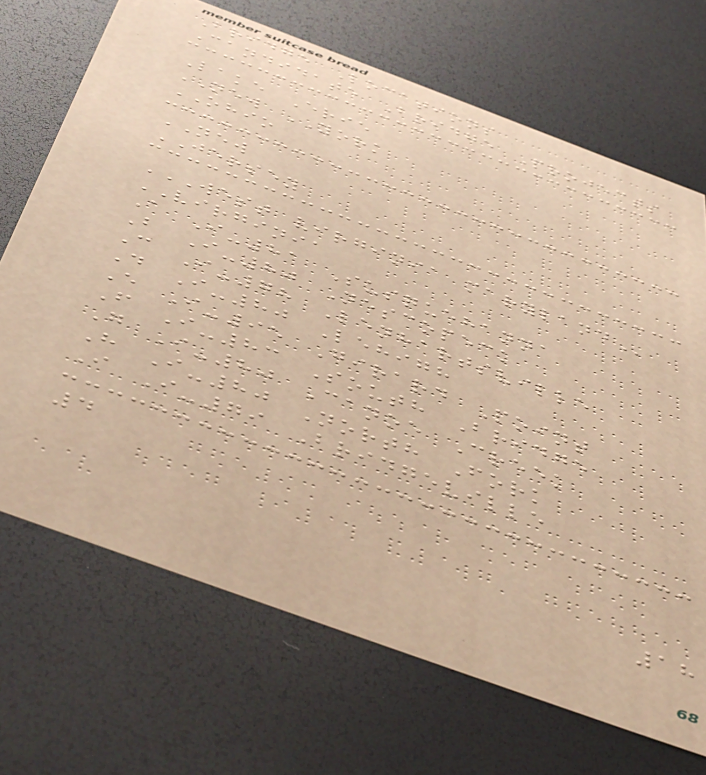Bridge Locations
Candidate Bridge Projects
Lake Erie
NEW YORK
OHIO
NEW
JERSEY
WEST VIRGINIA MARYLAND
VIRGINIA
A I-81 Susquehanna
B I-80 Nescopeck
C I-78 Lenhartsville
D I-80 Lehigh
E I-95 Girard Point
F I-83 South Bridge
G I-80 Canoe Creek
H I-80 North Fork
I I-79 Bridgeville
4
18
